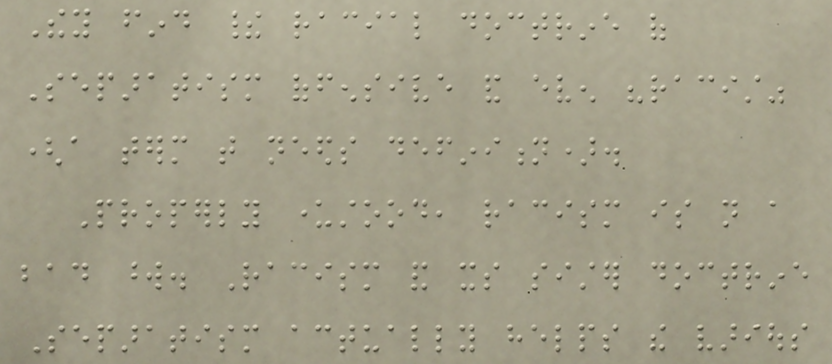They find their racial doctrine of
Separatism offensive and even "racist"
(a term that needs definition).
Properly understood, racism is not a
bad word. Racism and its sister doctrine
Separatism actually helps the various
